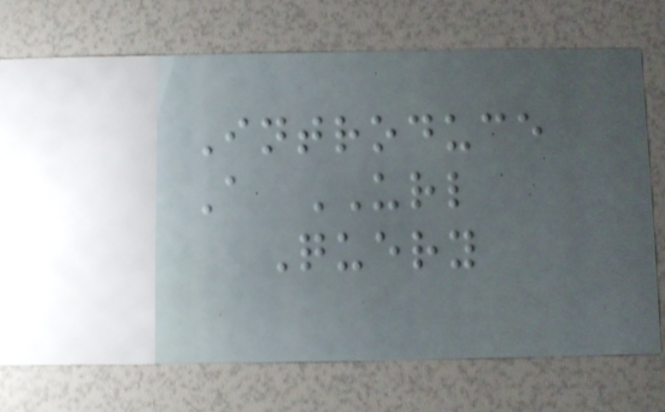Introduce
A URL
Query
